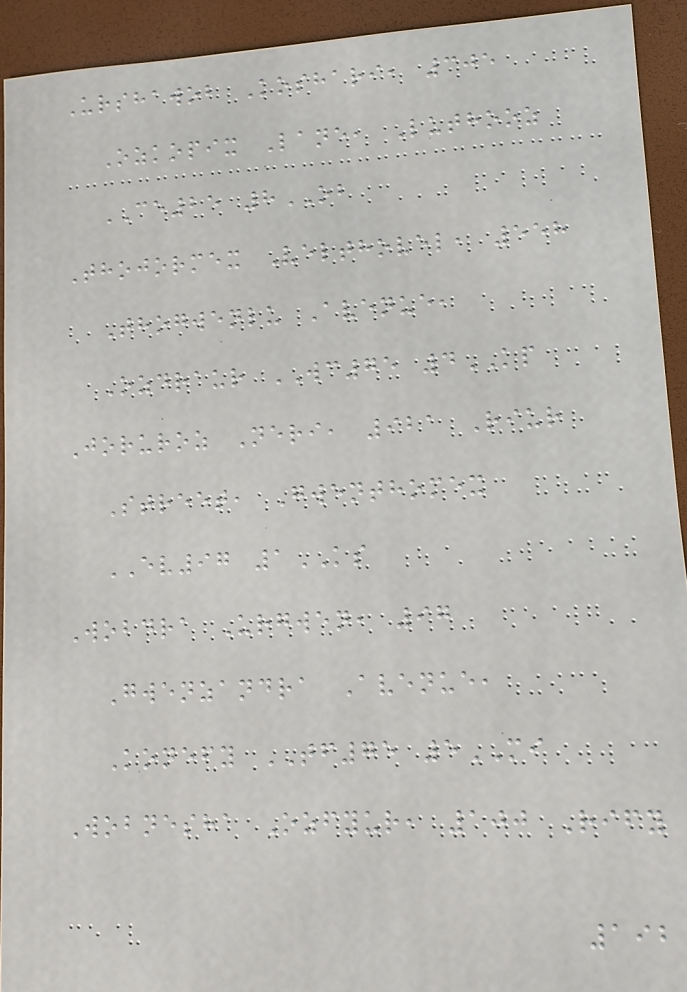Urshawob Koshari, 305
Ozkopix Lane, Luthooz
CE25 8OB
Thojormex Velthovel, 558
Thogwenlu Avenue,
Ozdraur WC75 4KP
Joruroz Neri, 921 Riur
Street, Gwenthomex
EV97 1KS
Wobdra Urgwen, 97
Gwenzandra Avenue,
Konefy TF75 5MI
Wobnesha Ozfyur, 100 Rify
192
